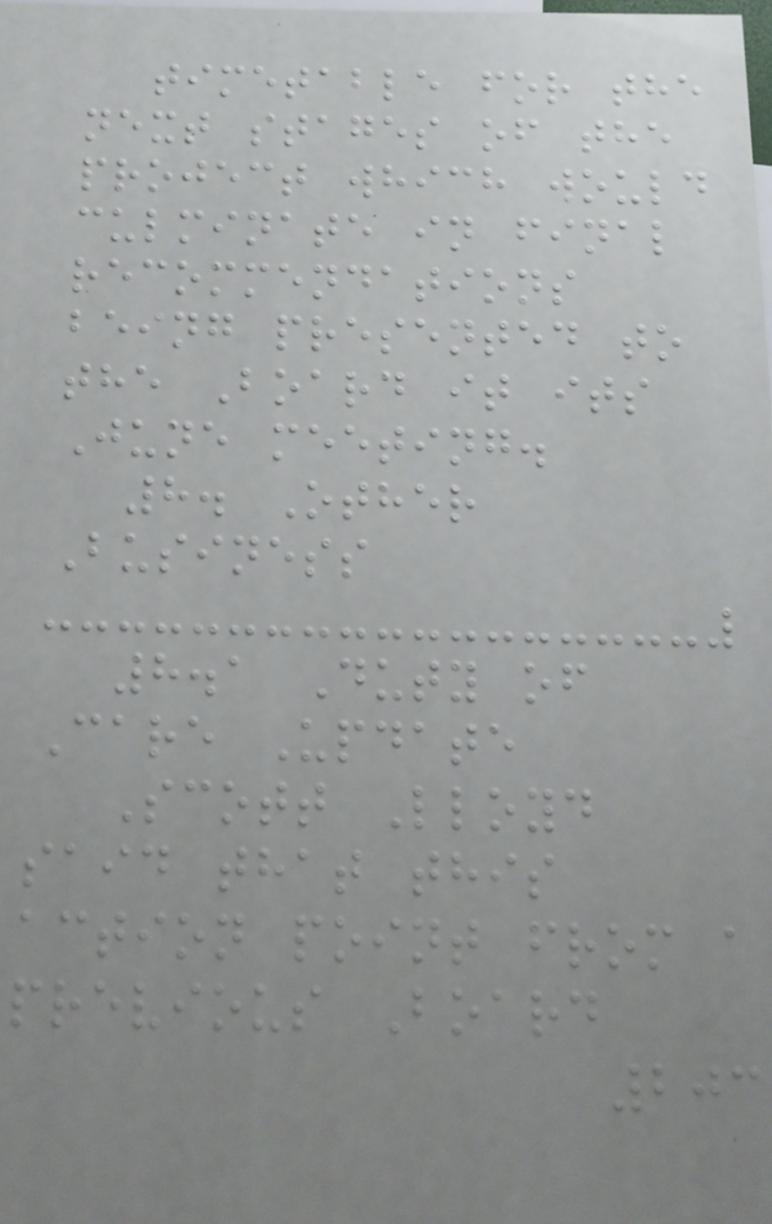timetable for the
next stages of the
project which would
culminate in final
recommendations
being presented to
the Board it its
June meeting.
8. Other
Business
8.1 Duty of
Care Update
Scott Lloyd
said that this
action point from a
previous Board
203
